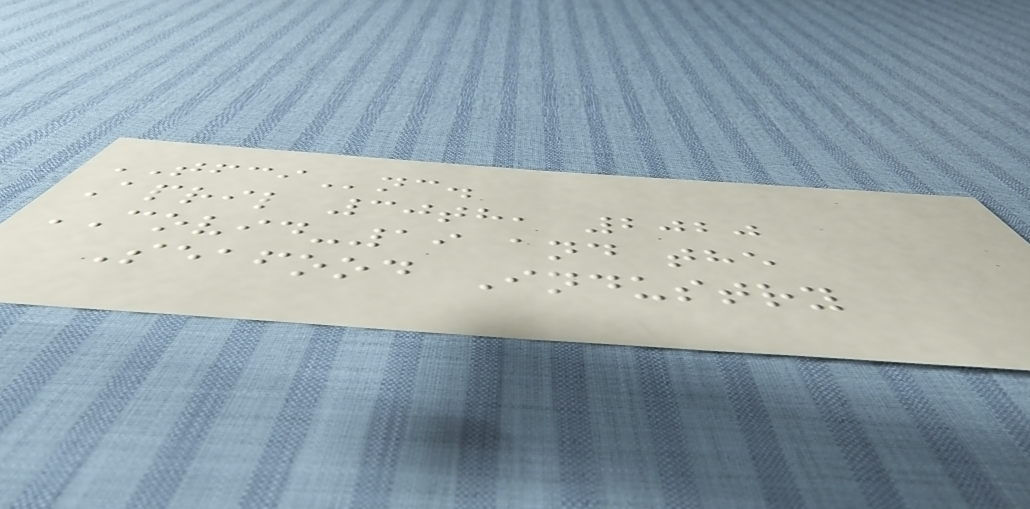TFCInc.
April 30th, 2020
COVID-19 and the
Seafood Industry
